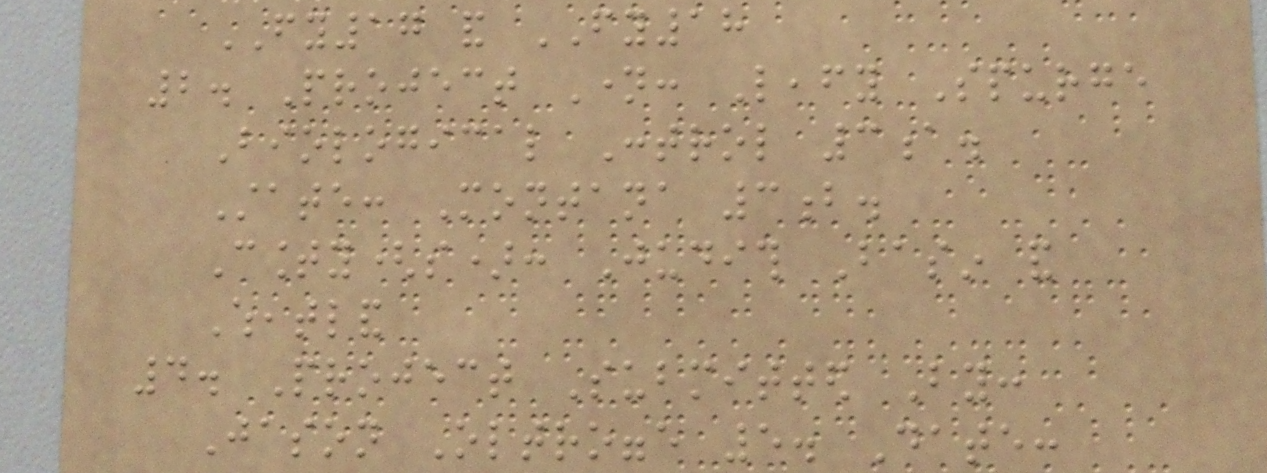FY17 and FY18
2. Project Name: Leafy Spurge
Biological Control 3a.
State: Montana 3b.
County(s): Judith Basin and
Wheatland
4. Project Submitted By:
Jason Oltrogge 5. Date:
